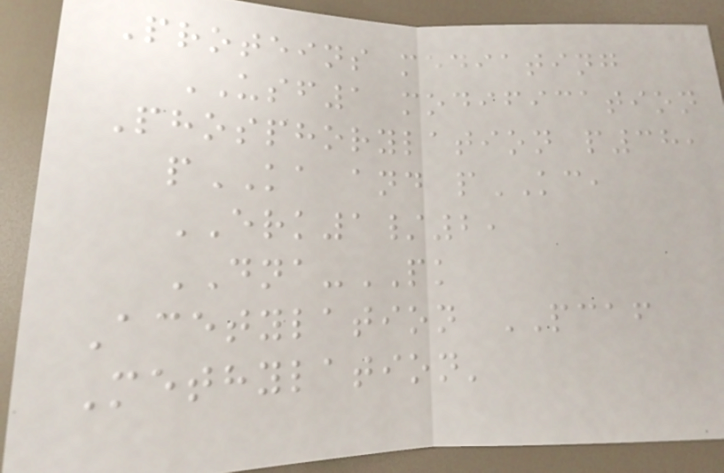Proteins mediating
USF1 modification
Phosphorylation p38,
pKA and pKC,
ERK1/2,
DNA-PK
Acetylation PCAF
Methylation'
